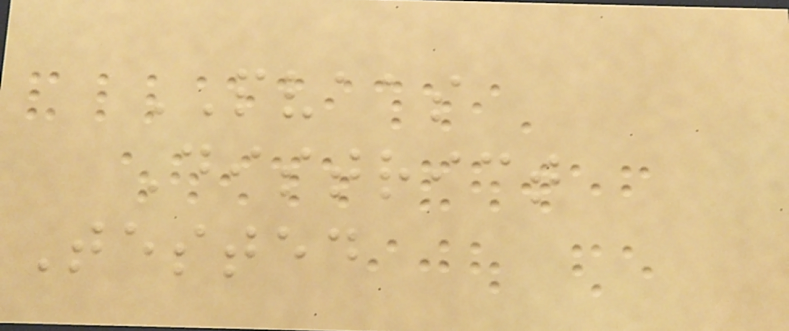PVAAS
District
Tested
